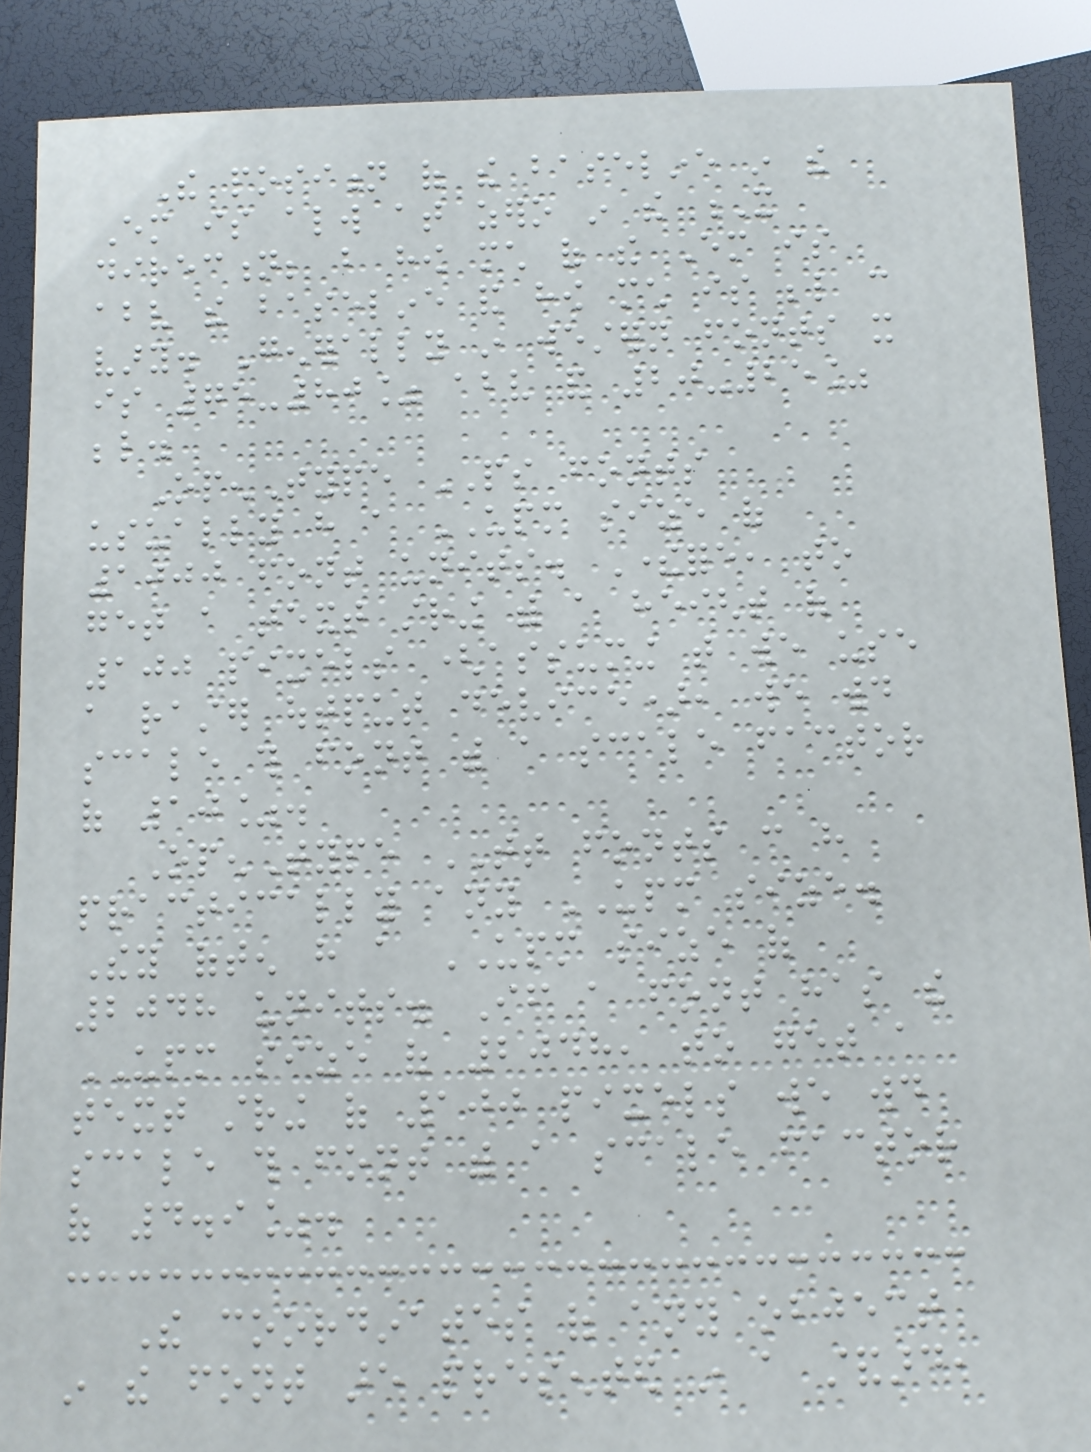The position of the baseline in the
Em is always at zero in the X
direction; but how much of the Em is
above the baseline and how much is below can
vary. Generally in western fonts it
is 75-80% above and 20-25%
below.
OpenType PS fonts
usually have a UPM size of
1000 font units. Therefore, to
get a text string with a height of
100 pixels (assuming that we use
a raster output device), we would
scale this font with a scale factor
of 10%.
OpenType TT fonts can have
practically any UPM size.
They often have a UPM size of
2048 units. If a font has the
UPM size of 2048, to get a
text string of 100 pixels we would
scale this font with a scale factor
of 4.9%.
The coordinates of any object
in the font are presented in a standard,
